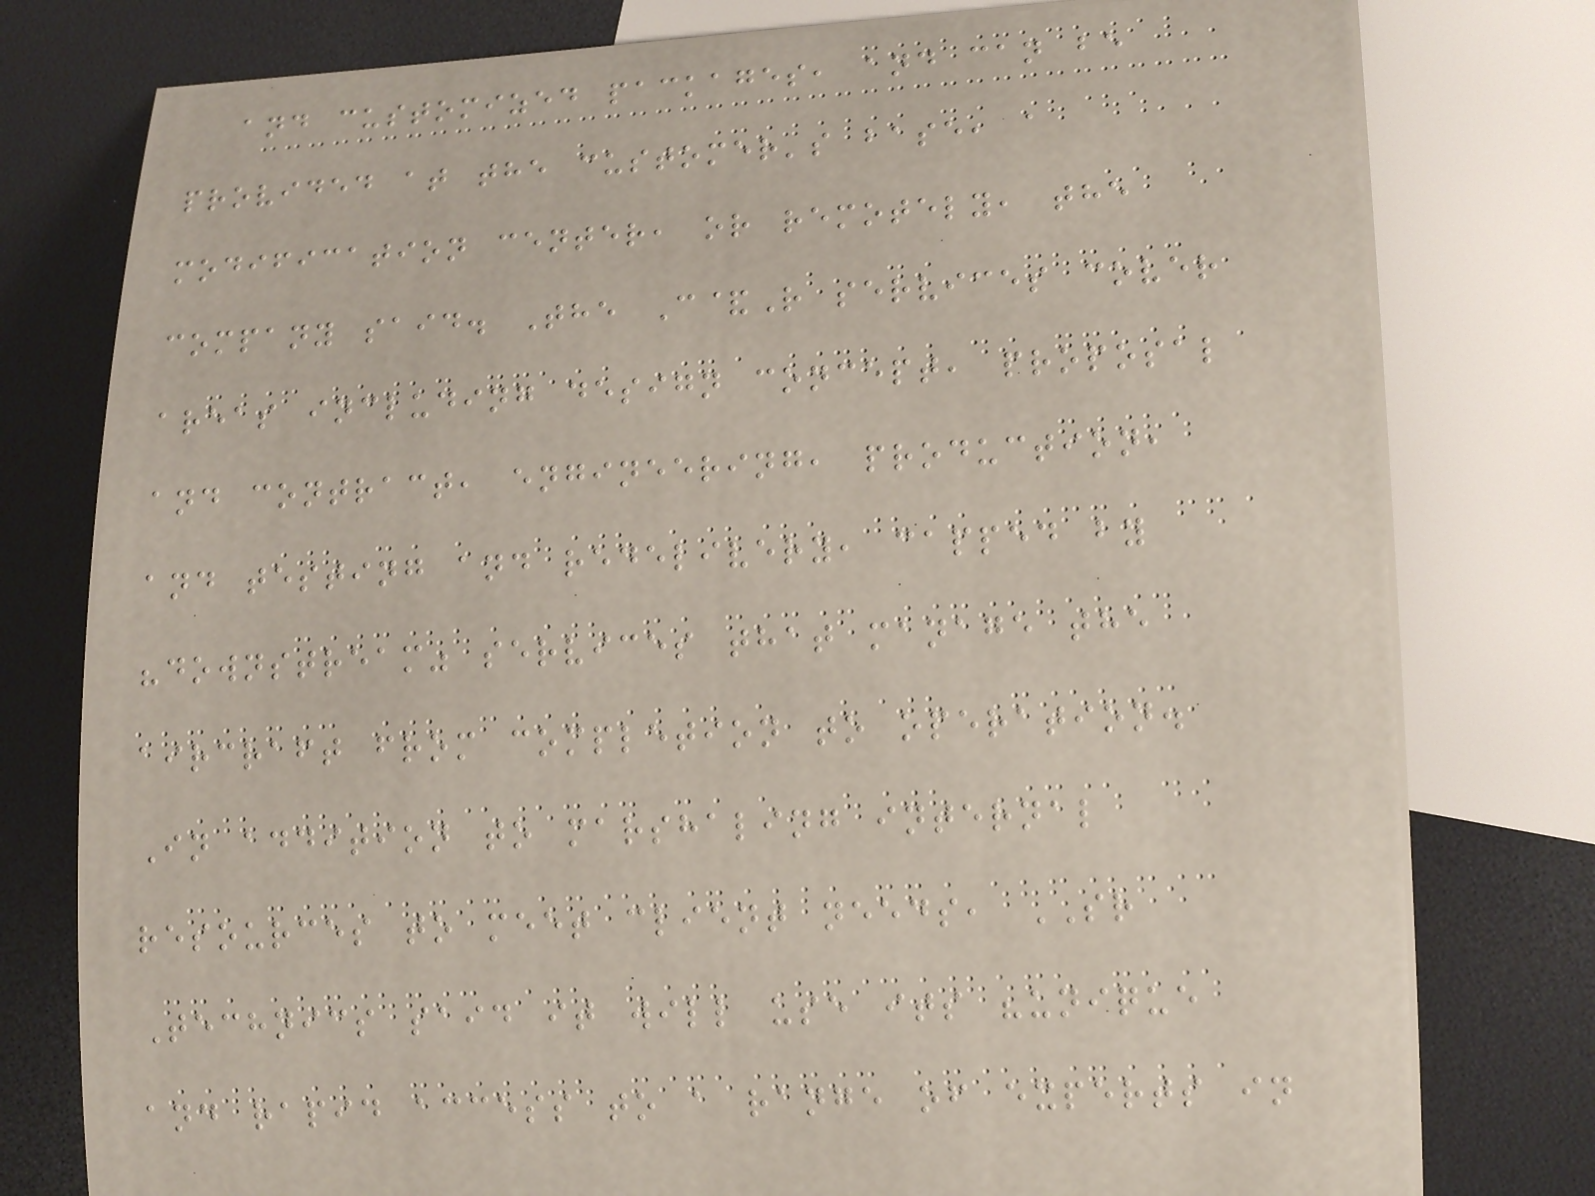and customized packages, and can be
provided at the customer's base, a
modification center, or remotely, the
company said. The C&R services cover
areas including design concept, proposal
and contract, engineering, production,
and testing and redelivery, capped by
"downstream" services that manage the
aircraft from completion to operation.
In addition to marshaling internal
resources to meet client needs, SR
Technics said it will use its "unique
and rapid access to a range of experts in
